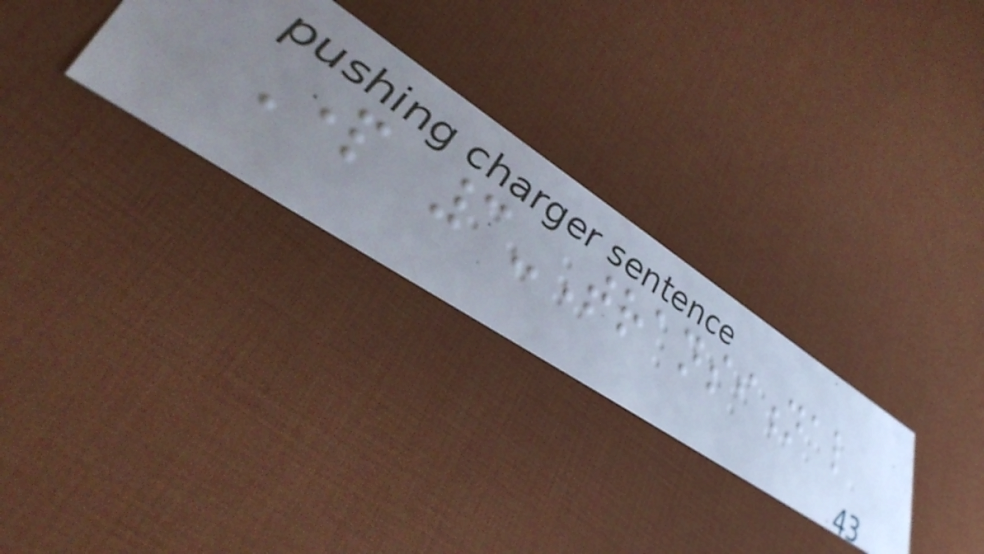Part 3-Transitional
